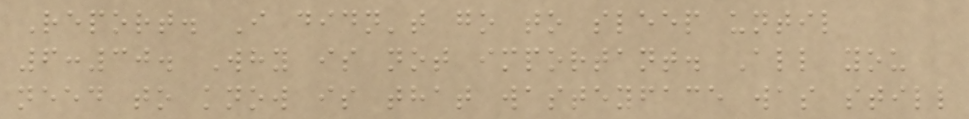Report. I didn't go to sleep until
6:30. Why is not important. All you
need to know is that wasteyface was still
